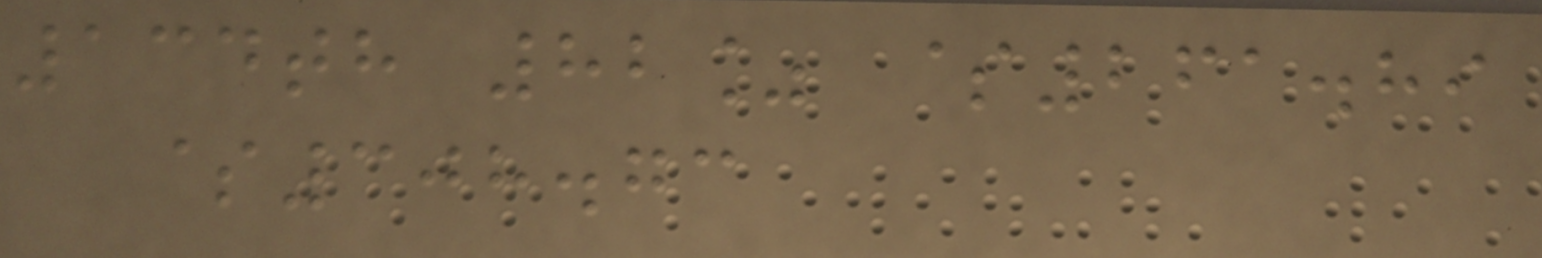134th 82% $261.89
$308.73
